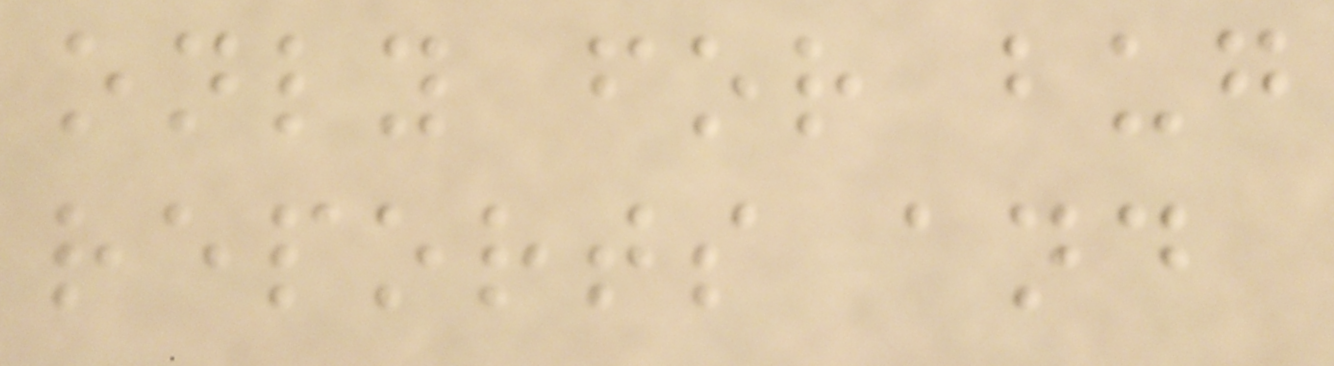only for bug
reports and
